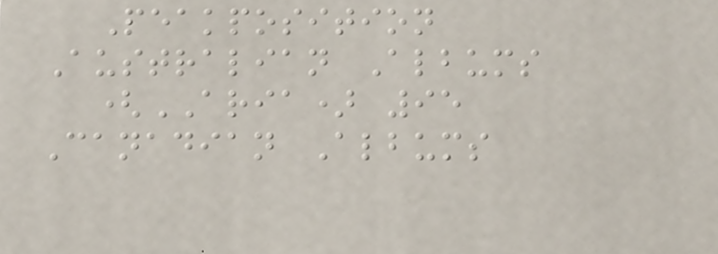Peakposition
Australian Albums
(ARIA) 95
Canadian Albums
